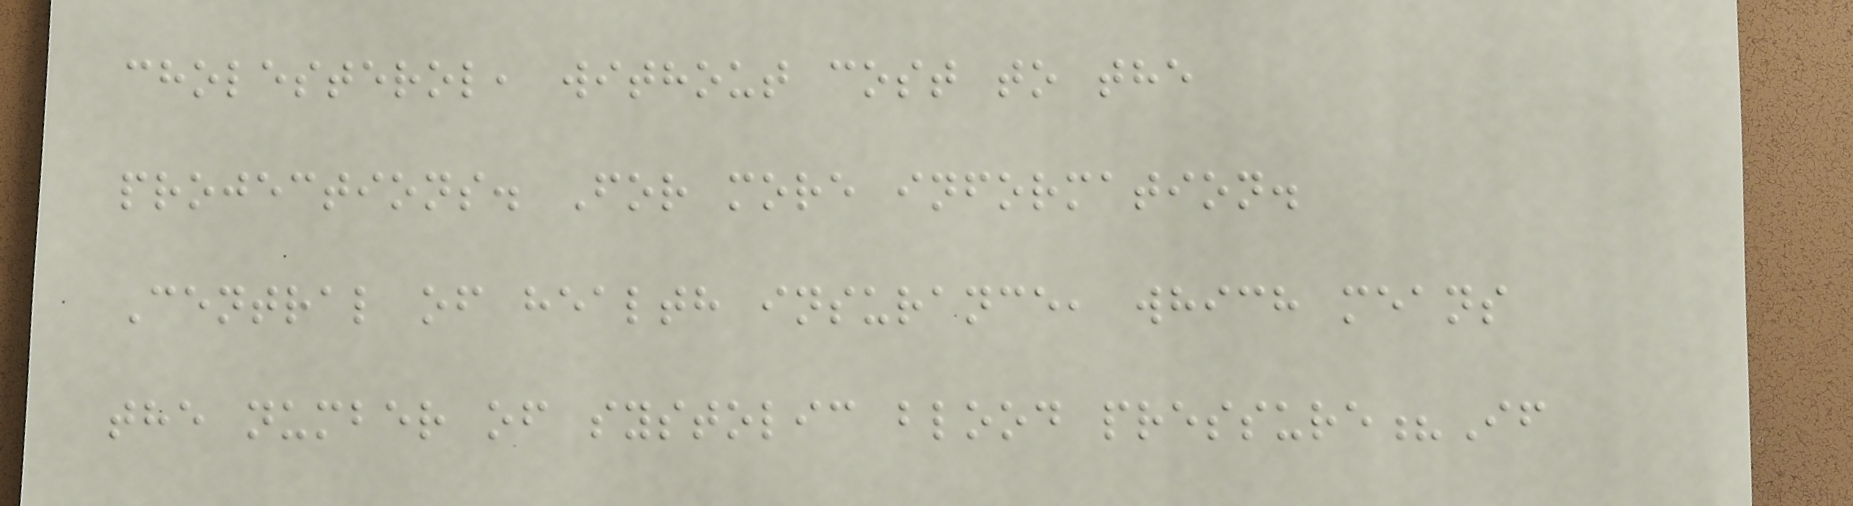cholesterol, without cost to the
projections. For more information.
Central of health insurance, which means
the number of systolic blood pressure?If
